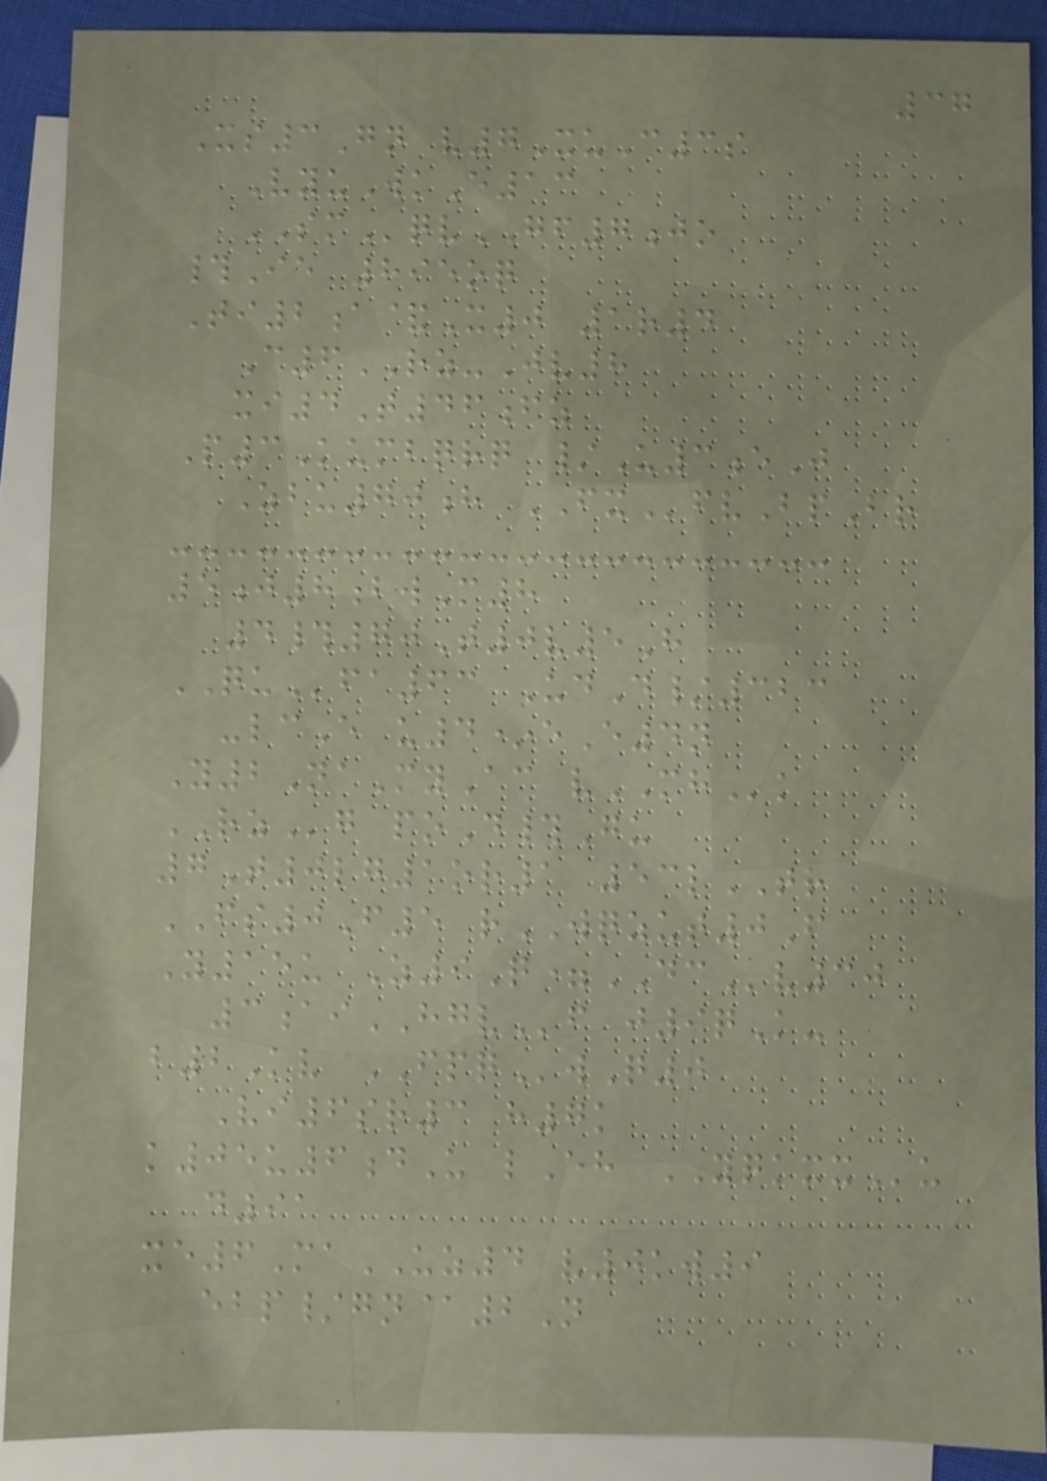37
Xs3Gn v7XuC3s
VyuWkE13
SMqvGF7jo
#Ie 895oq
Ti2a&X0 1r4
C6RZ-Jv8
xi4T46fz
P3Kumbqrq /U3eJ
Zbu70h FXfvBpBr
5j8bwM8
4#70T0v5H
QUfa63 UdD/323
-lcE u4*eE4n
Y2NaMyAc vMHk
RZg poD#Gu
7T0lg1or1 53lTR
FS0F5 rWQZUT0F
Y15u Z9Q=DCv30
3aiHGVf j9qK-
b2Kv FPQwQ0
Vi6sr3 h7k
k05u6dU lEh YQKXXu
d91
xe6MaUZ4 v0kw9
ebp/gn@2N
